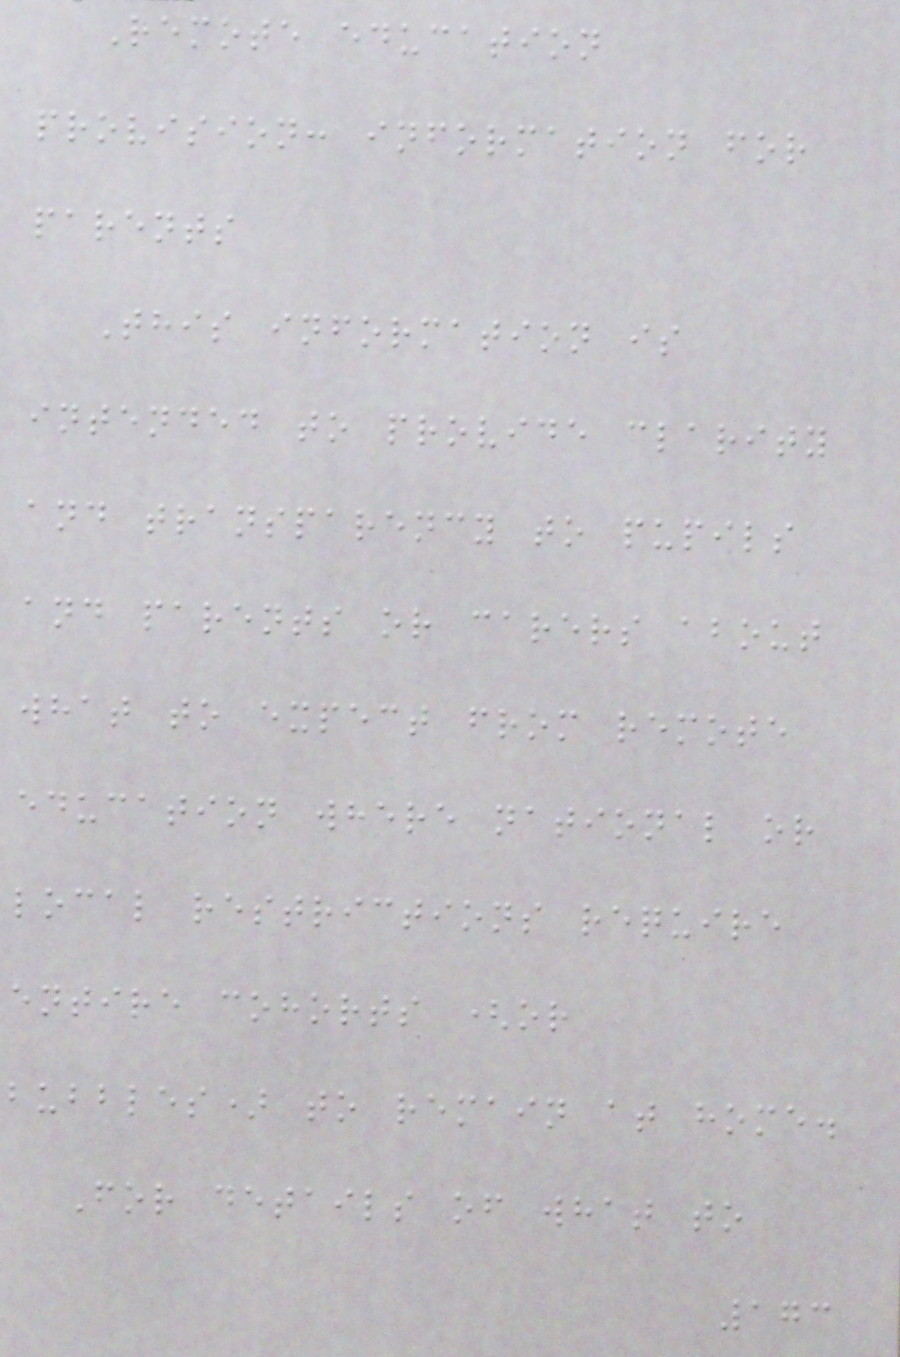Remote education
provision: information for
parents
This information is
intended to provide clarity
and transparency to pupils
and parents or carers about
what to expect from remote
education where national or
local restrictions require
entire cohorts (or
bubbles) to remain at home.
For details of what to
173
